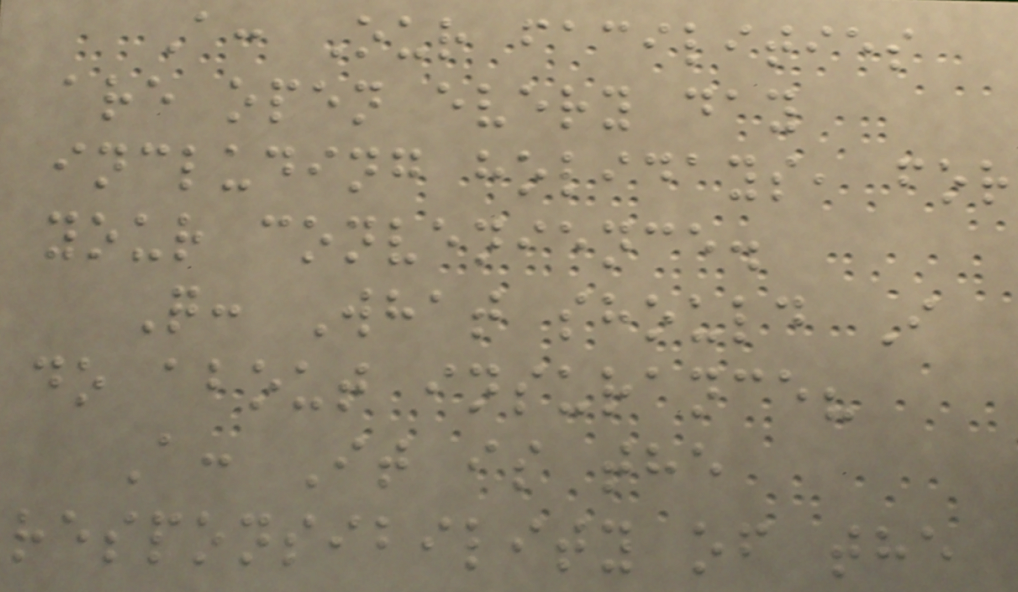A: Our facilities
are open every day
including holidays, for
your convenience.
Q: What should I
do about insurance?
A: It is the
responsibility of the
